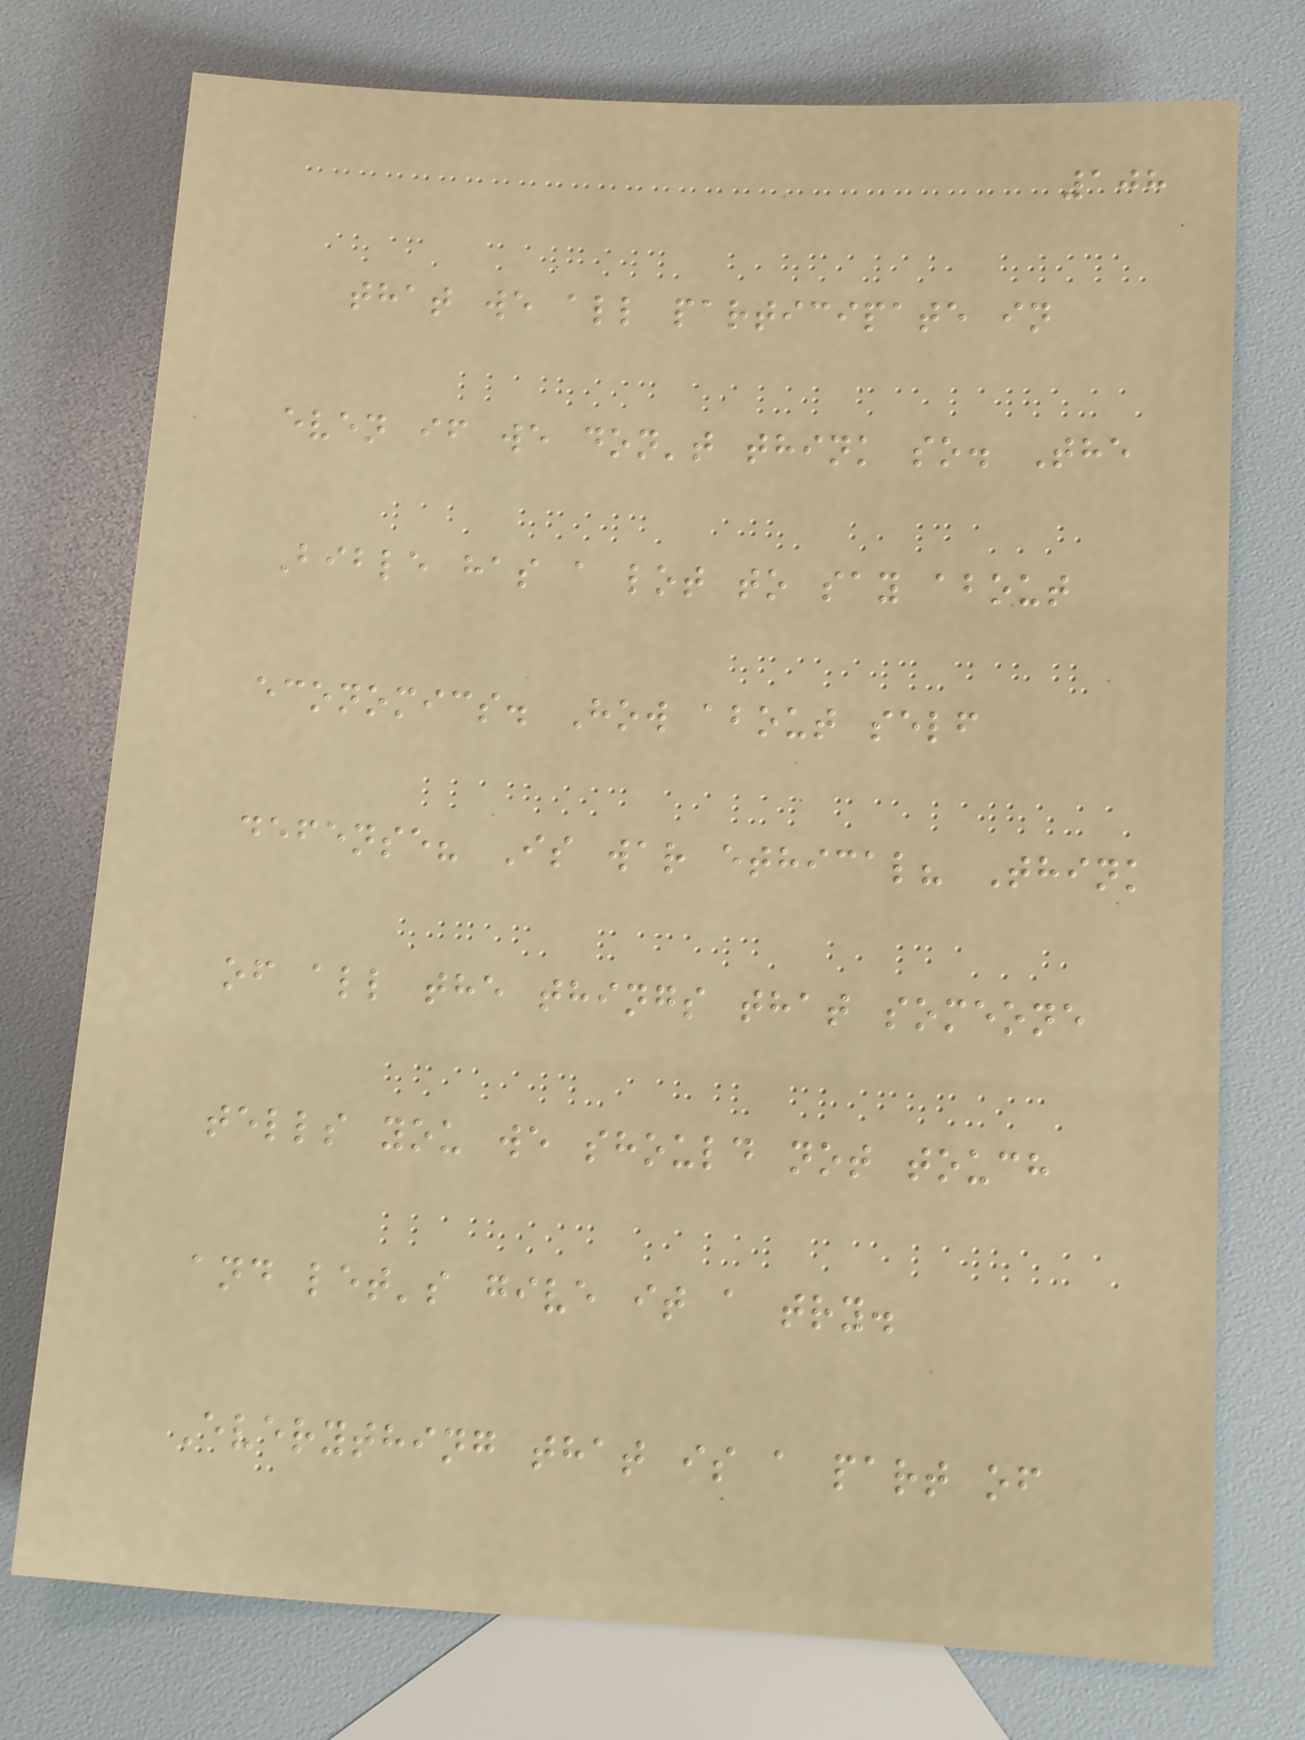108
that we all participate in
even if we don't think so. The
Bible has a lot to say about
economics. How about self
defense? Is war ethical? Think
of all the things that someone
tells you we should not touch
and let's give it a try.
Everything that is a part of
